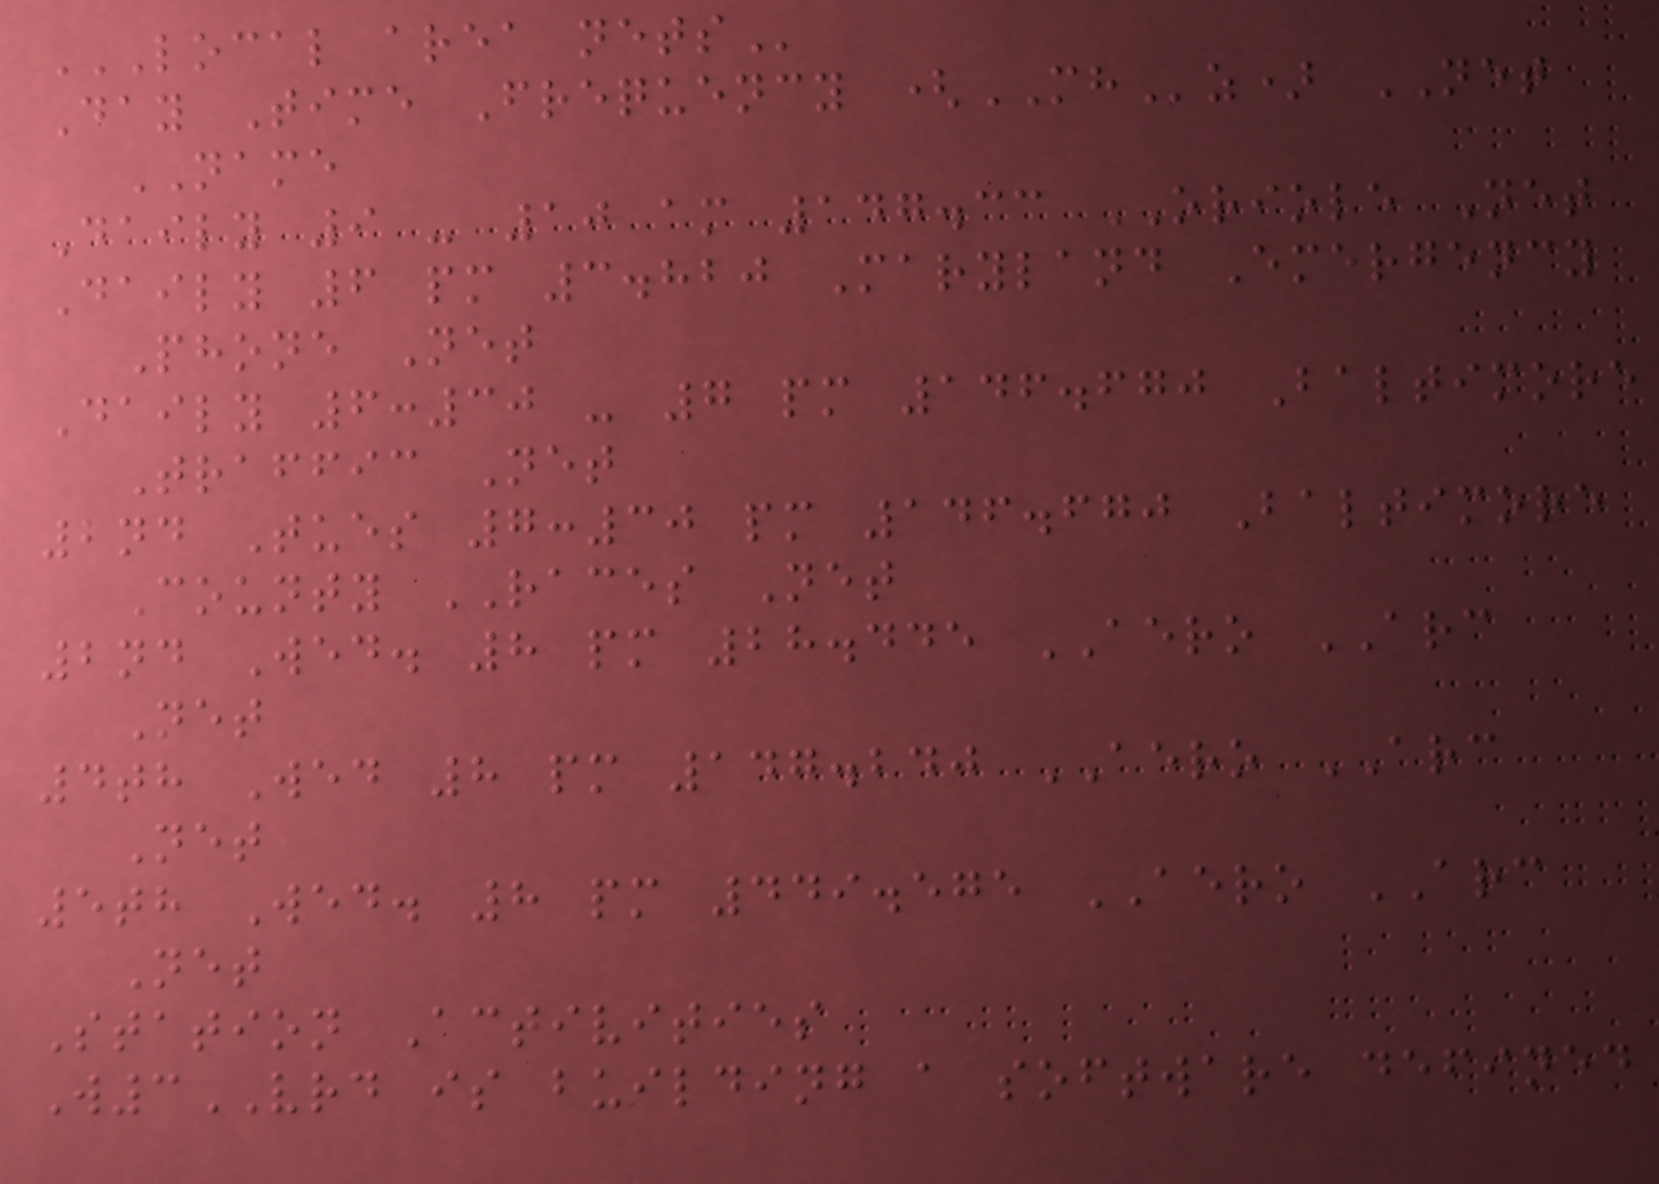LOCAL AREA NETS
Day Time Frequency (MHz) NET
NAME
Daily 9 - 10 am 147.33 ORIOLE Net
Daily 6 pm 3.820 Maryland Emergency
Phone Net
Daily 6:30 - 7 pm 146.670 Baltimore
Traffic Net
2nd Tues 7:30 pm 146.670 Baltimore
County RACES Net
2nd Wed. 8 pm 28.445 AERO ARC
Net
4th Wed 8 pm 147.240 AERO ARC
Net
5th Wed. 8 pm 449.575 AERO ARC
Net
Station Activities
W3VRD is building a software defined
